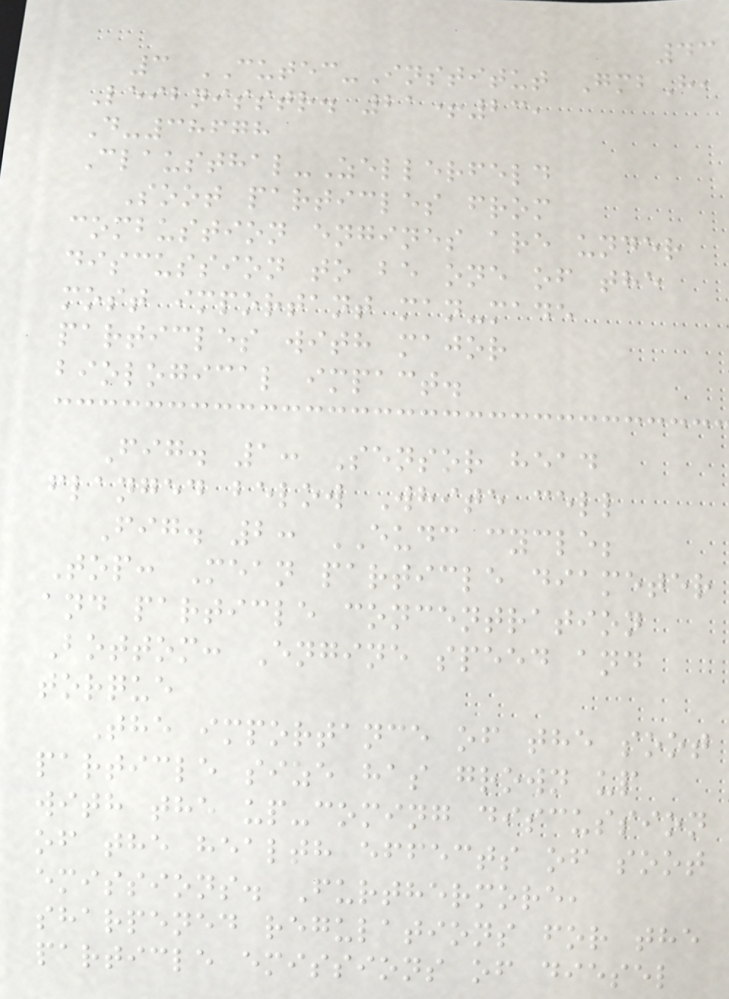43
3 CUTEC-Institut GmbH,
Leibnisstr. 21+23,
D-38678
Clausthal-Zellerfeld
Soot particles from
combustion engines are under
discussion to be one of the
most important man-made
particles with major
biological impact.
Fig. 1: Sensor head
flanged below White cell
Fig. 2: EUDC cycle;
Top: Mean particle diameter
and particle concentration
Bottom: Engine speed and
torque
The importance of the soot
particle size has grown up
with the up-coming discussion
of the health effects of soot
emissions. Furthermore,
sharpened regulations for the
particle emissions of diesel
